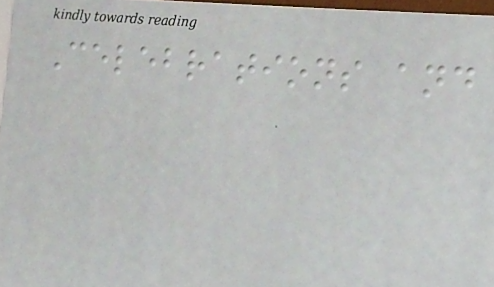Celebrations and
